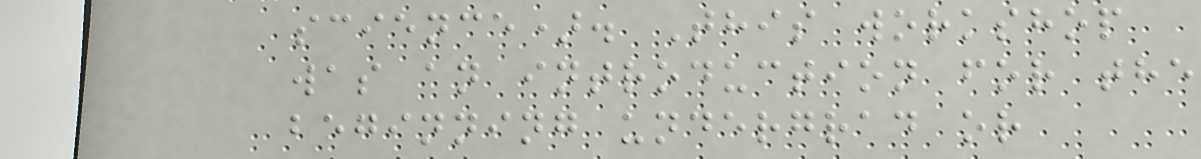science). This workshop
was an introduction for the
beginning undergrad or
